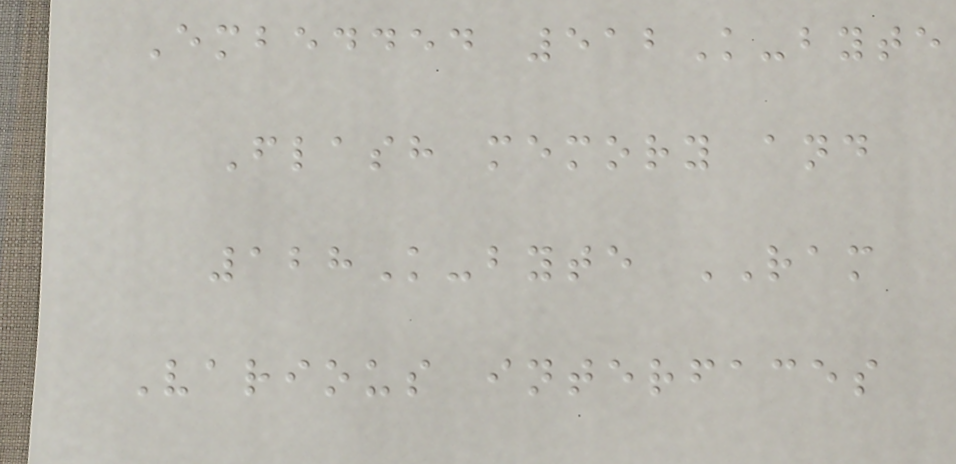Embedded 512K-byte
Flash memory and
128K-byte RAM
Various interfaces
